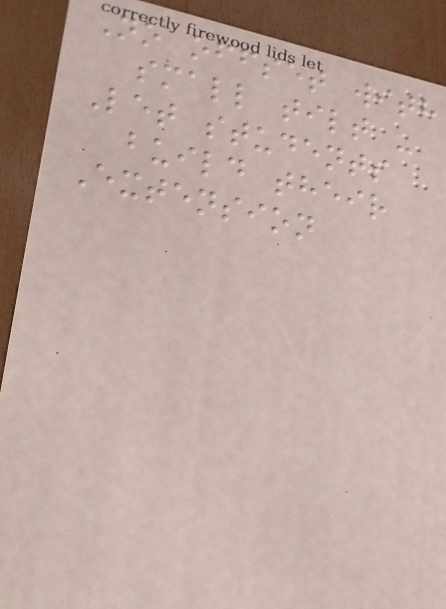No offset with
small tilt -
Let students
build their
Extension
